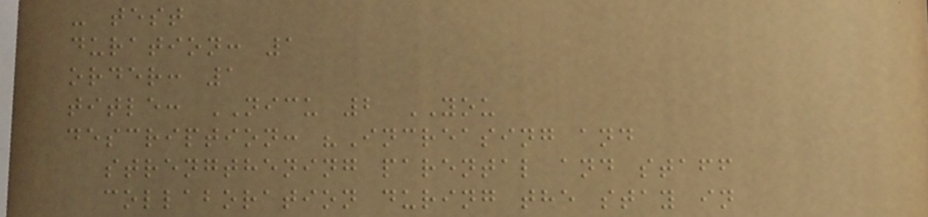- test
duration: 1
order: 1
title: NICU 2 YOU
description: "Increasing and
strengthening parental and staff
collaboration during the stay in
